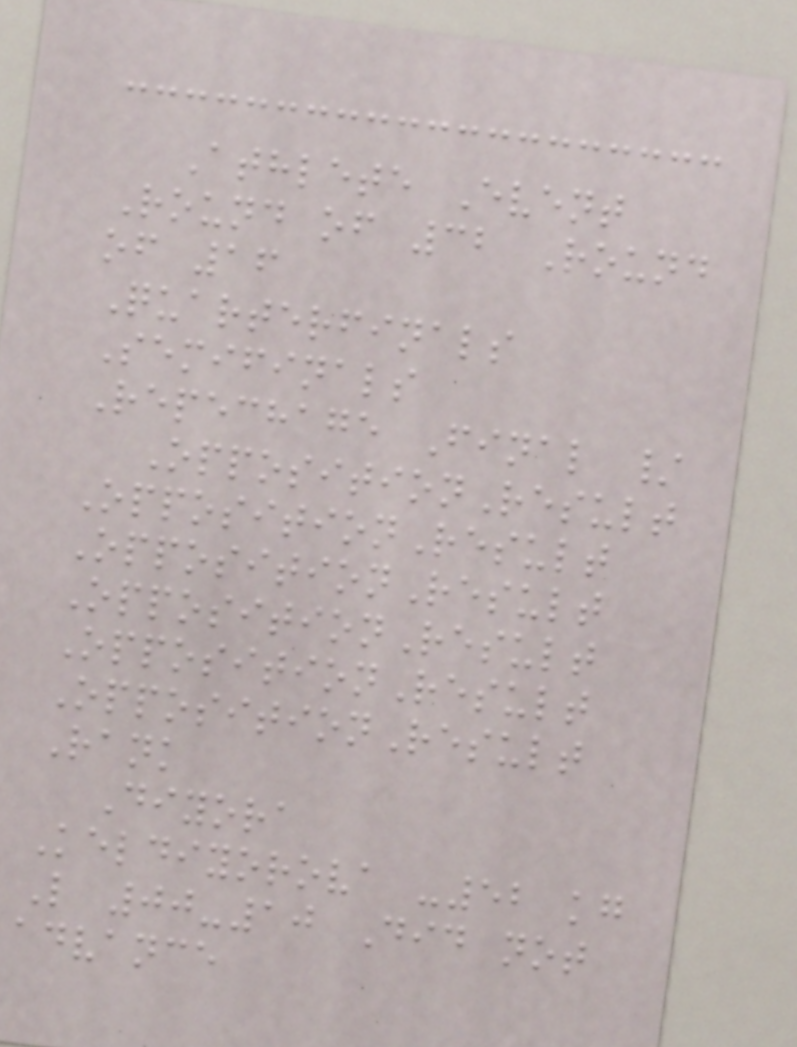Athlete Event
Round of 32 Round
of 16
Quarterfinals
Semifinals
Repechage Final /
OppositionResult
OppositionResult
OppositionResult
OppositionResult
OppositionResult
OppositionResult
Rank
Diyora
Keldiyorova -52 kg
L 00-10 Did not
advance
